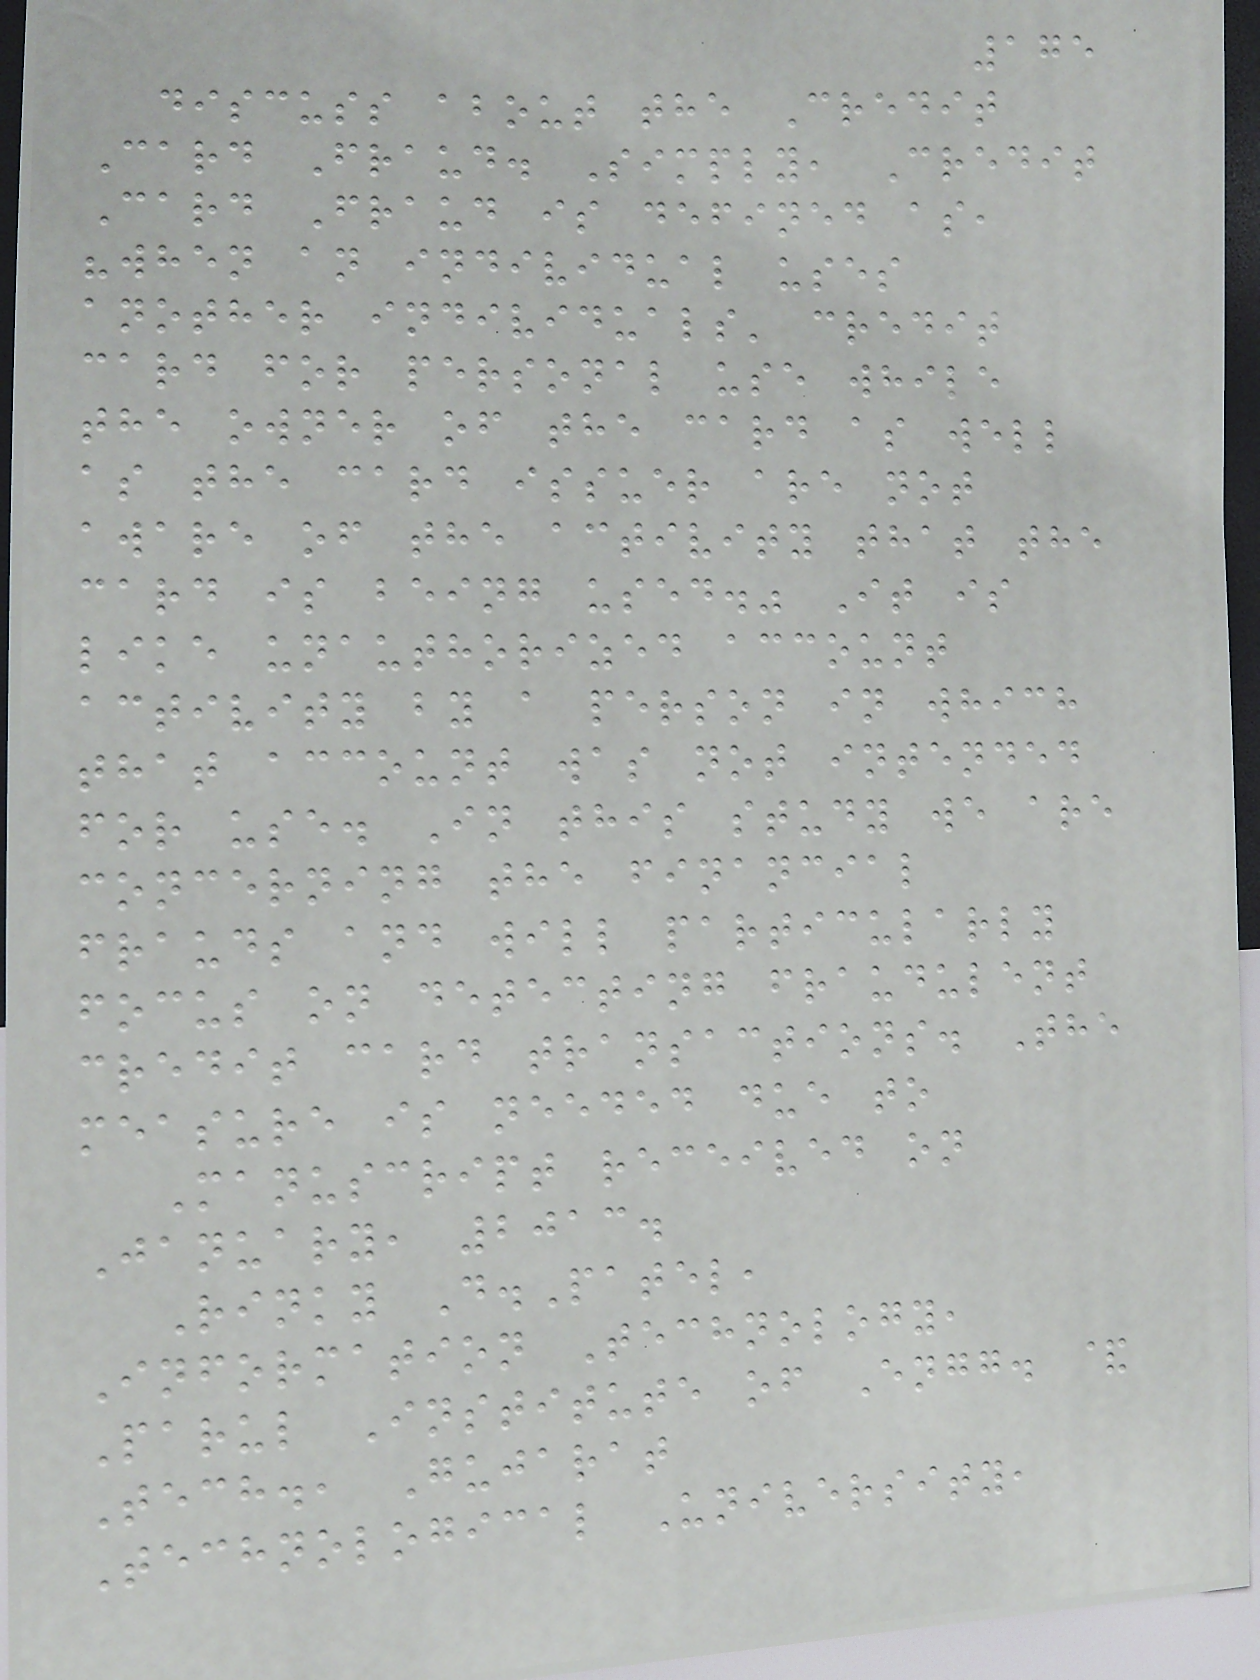175
discuss about the Credit
Card Fraud. Simply, Credit
Card Fraud is defined as,
"when an individual uses
another individuals' credit
card for personal use while
the owner of the card as well
as the card issuer are not
aware of the activity that the
card is being used." It is
like unauthorized account
activity by a person in which
that account was not intended
for use. In this study we are
concerning the financial
frauds and will particularly
focus on detecting fraudulent
credit card transactions. The
measure is needed due to
Manuscript received on
January, 2013.
Rinky D.Patel,
Information Technology,
Parul Institute of Engg. &
Tech., Gujarat
Technological University,
